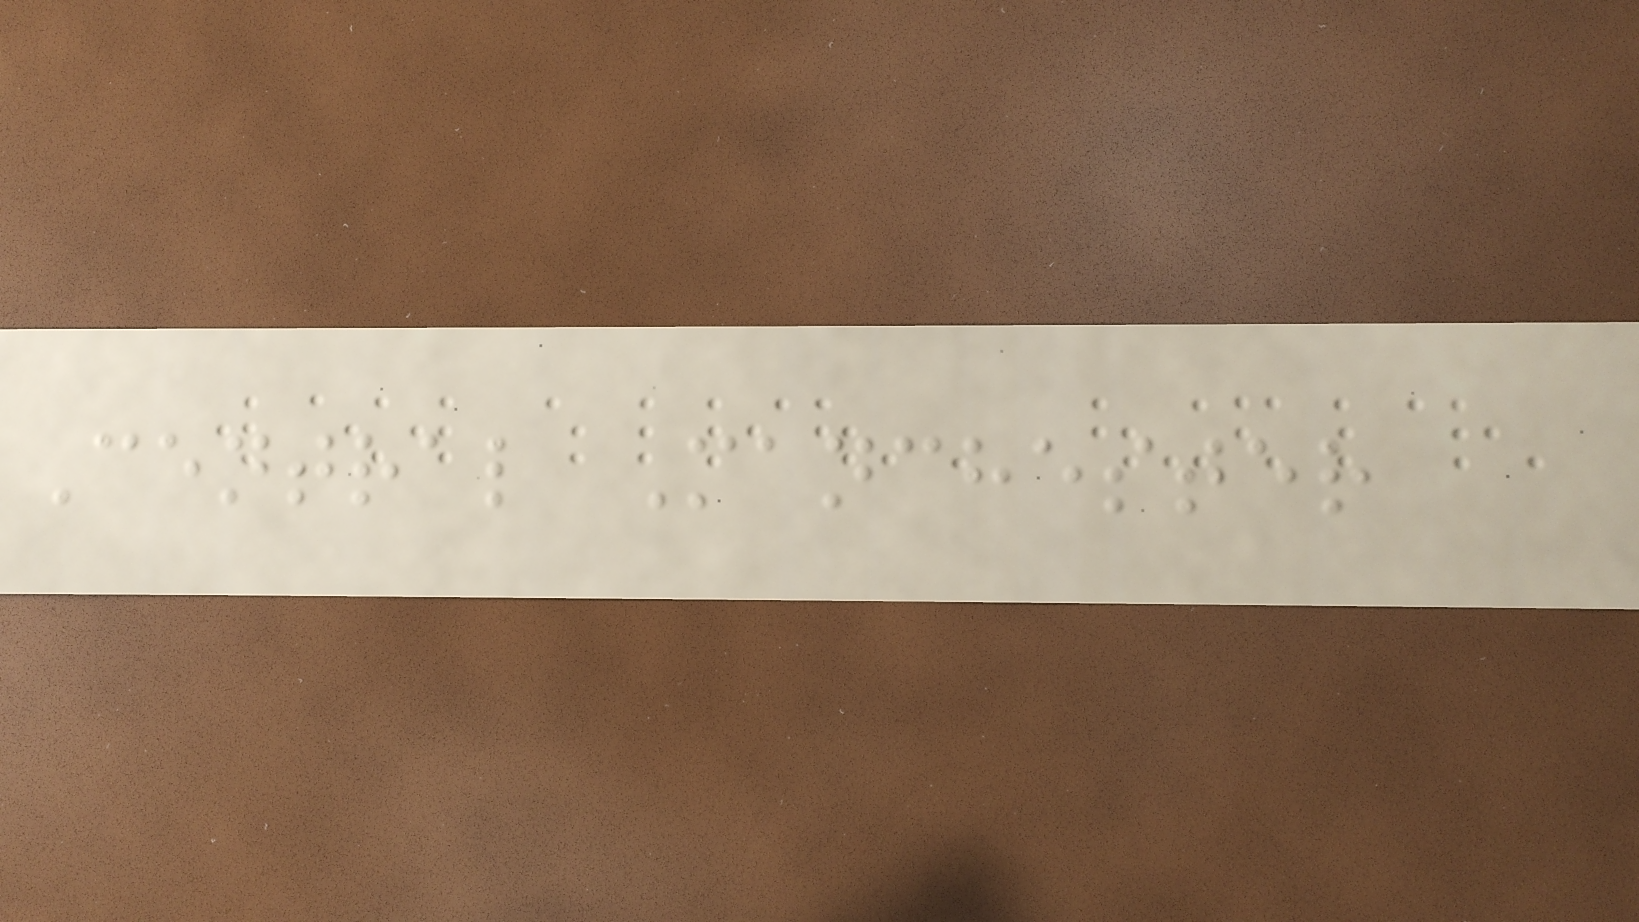Central Manchester
